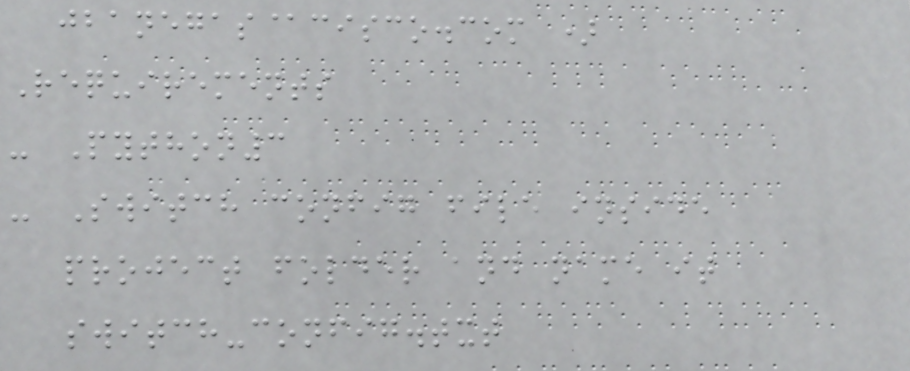jbanegas@cisco.com )
Requirements
- Python3
- Switch config file inside
project folder and name it
switch-config.txt
